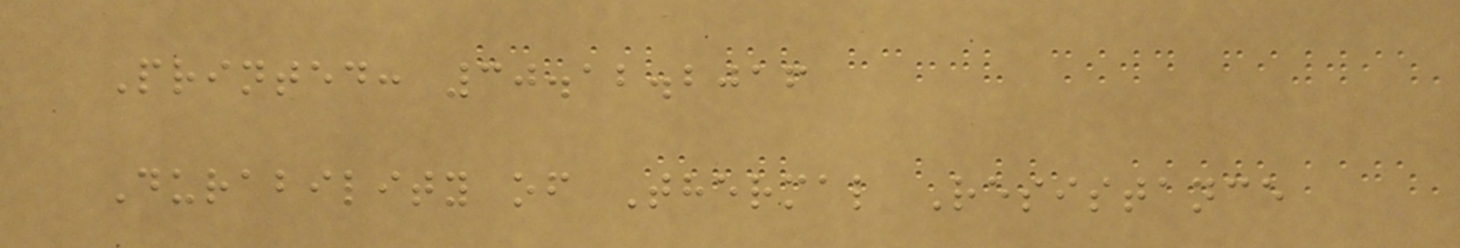Printed: 30.12.2016
Durability of Thermal Resistance
